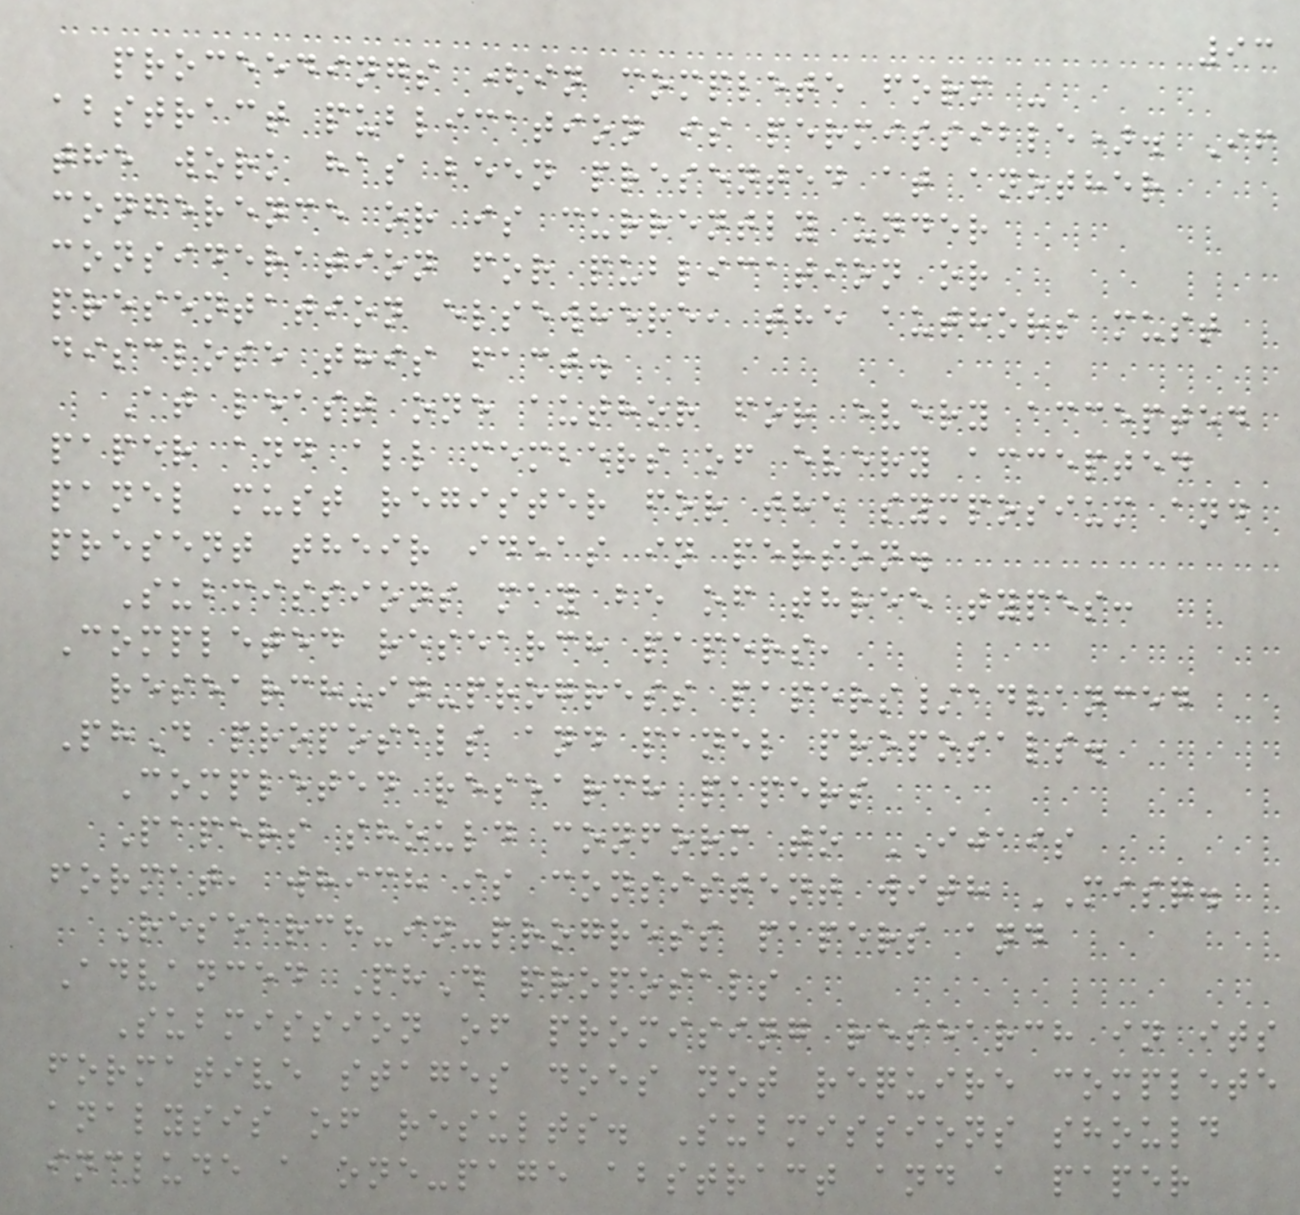93
proceedings (in complete form -
abstract publication is permissible). If
the work has been presented at another
conference or is currently under
consideration for publication or
presentation elsewhere, the authors must
disclose this fact.
At least one author for every accepted
paper and all members of every accepted
panel must register for the symposium and
present their ideas in person.
Submissions may be of three types:
Completed research papers,
research-in-progress papers/advanced
PhD proposals and panel proposals.
Completed research papers
Papers should conform to IJAIS
format, which is consistent with MISQ.
Research-in-progress papers and
Advanced PhD proposals
Submission of promising research in its
formative stages does not require complete
analysis of results. Submissions should
include a one-page abstract and a paper
